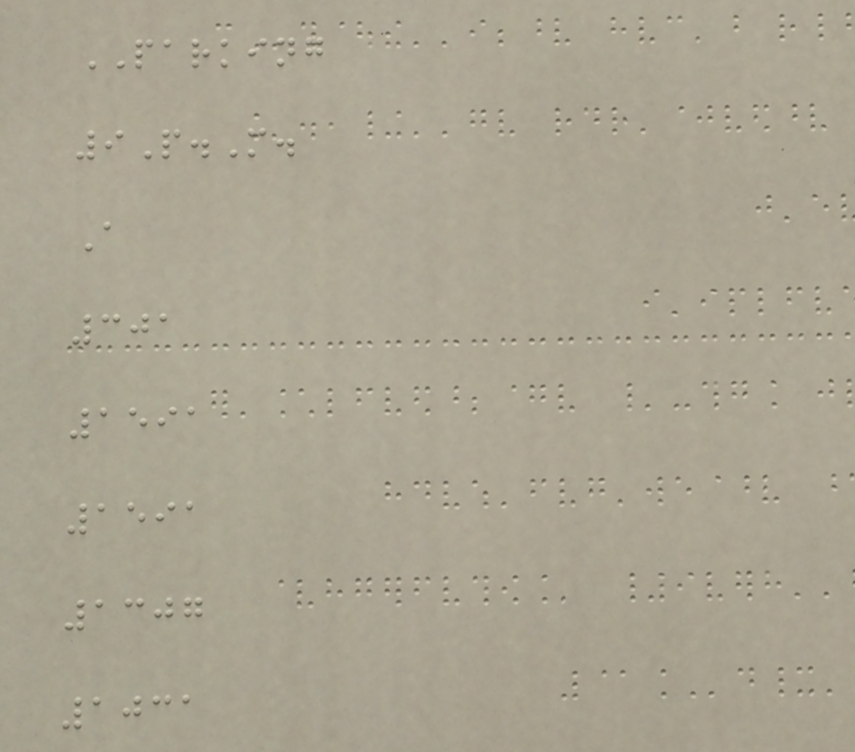PARKING
9P.M.
A
301
1591
1591
1307
1031
